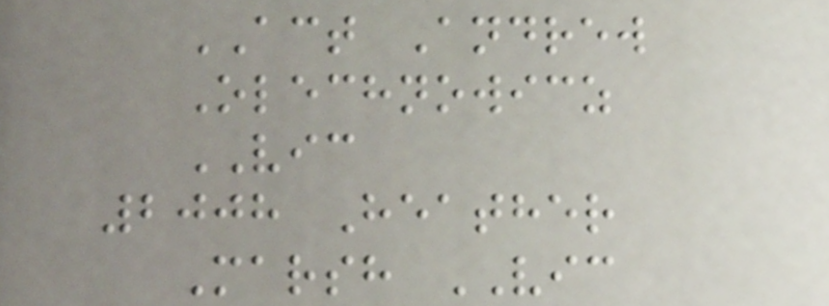ACT Andrew
Olechnowicz
VIC
2008 Heather
Marsh VIC
